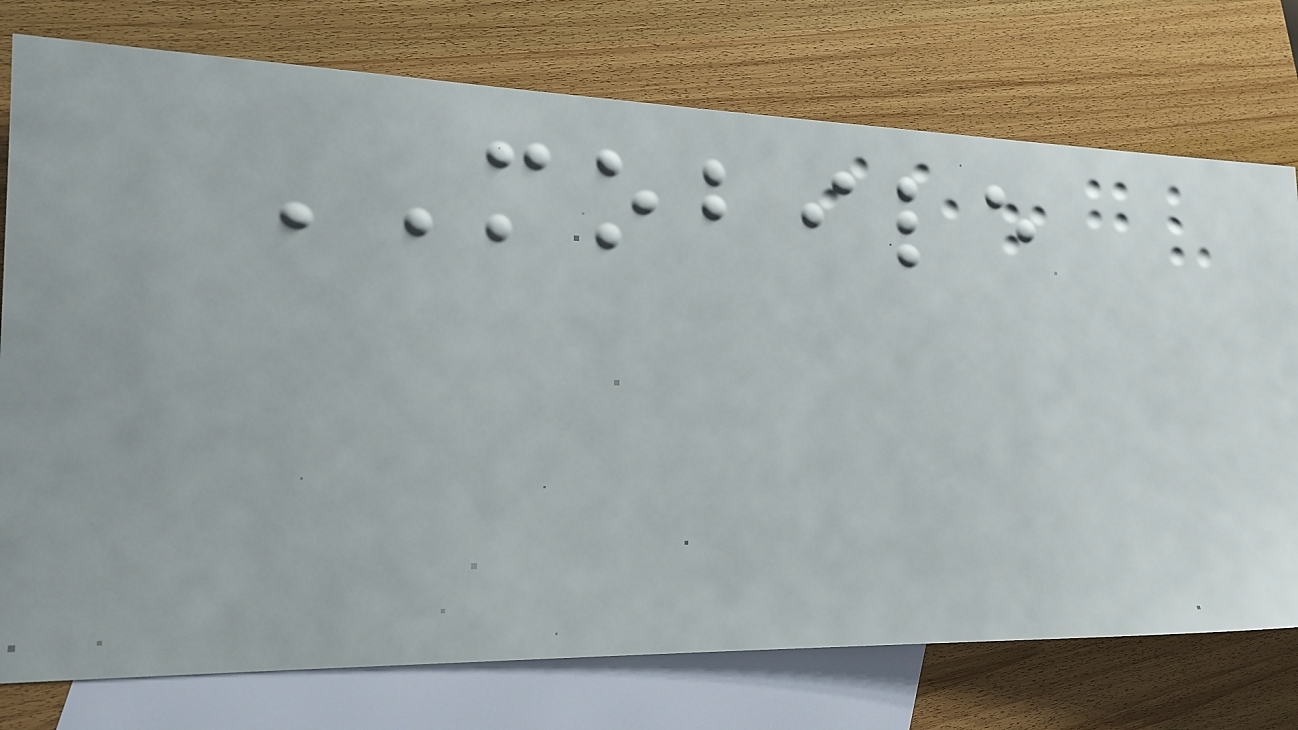MOBILE
